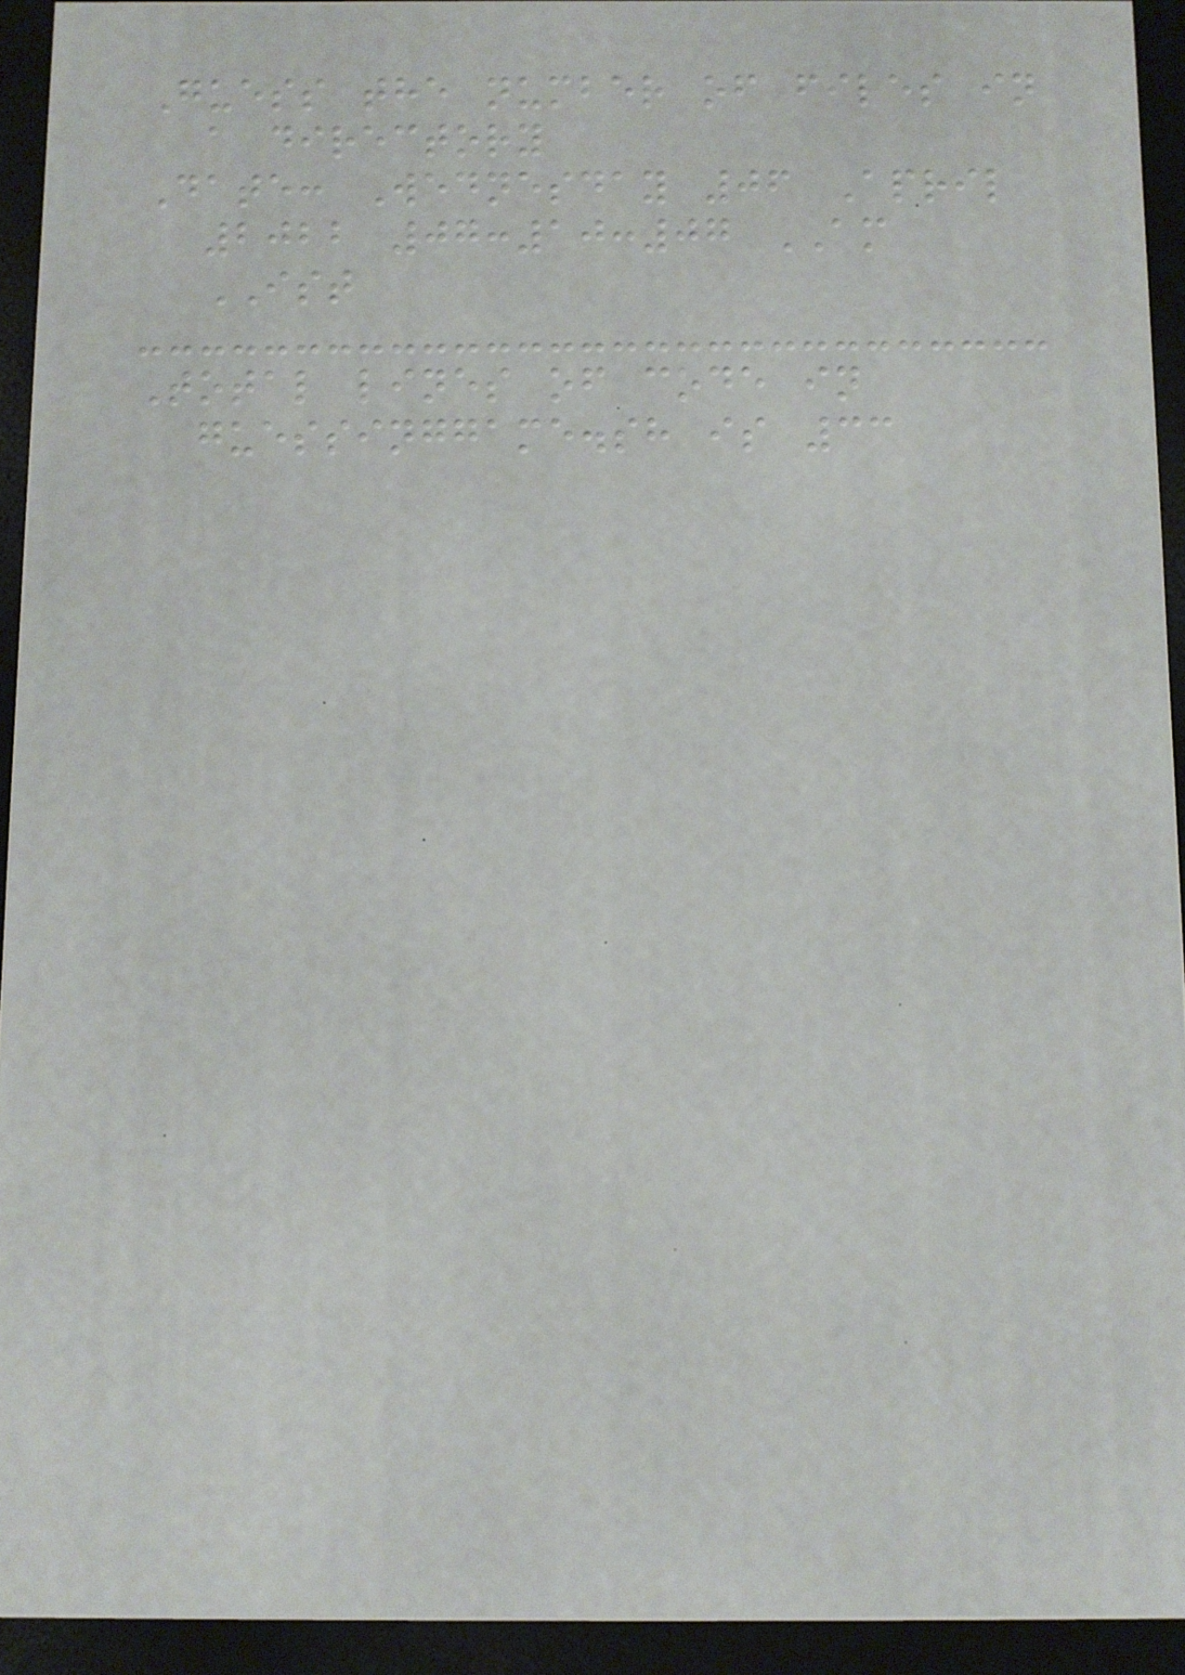Guess the number of files in
a directory
Date: Wednesday 06 April
2022 07:10:07 AM
IST
Total lines of code in
guessinggame.sh is 33
